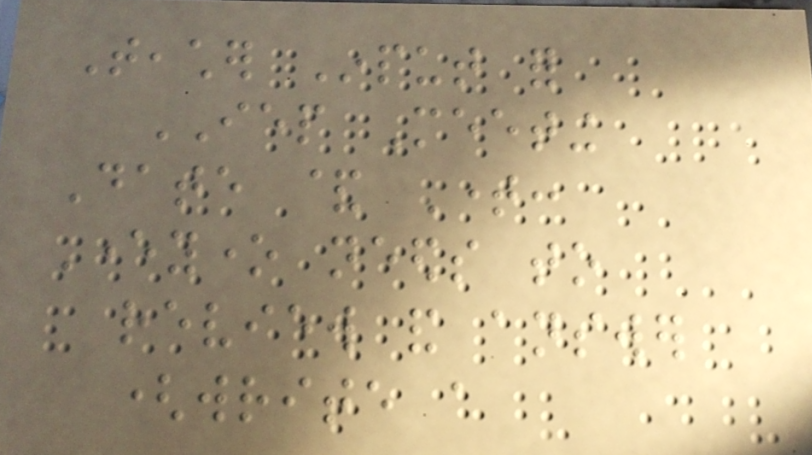Teacher Input for
IEP Meeting
Date & Time:
Everyone needs to
review and answer
(write a
